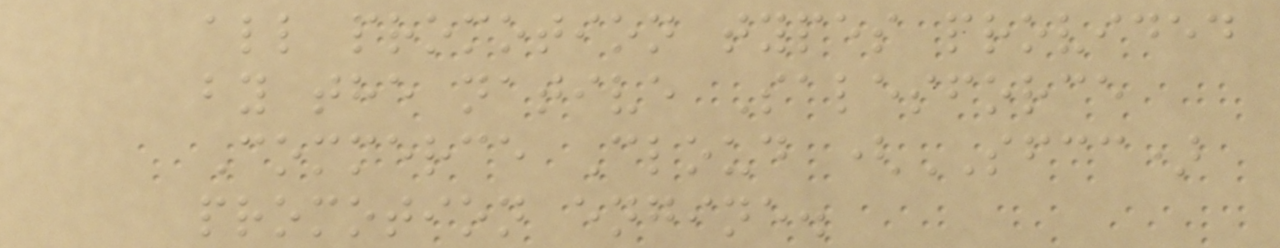all promotion types provided
by the native Salesforce
Commerce Cloud (SFCC)
promotion engine.
